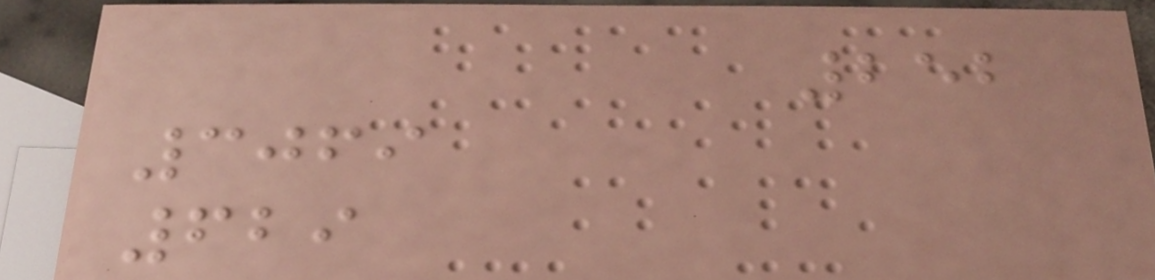252
3069
629
